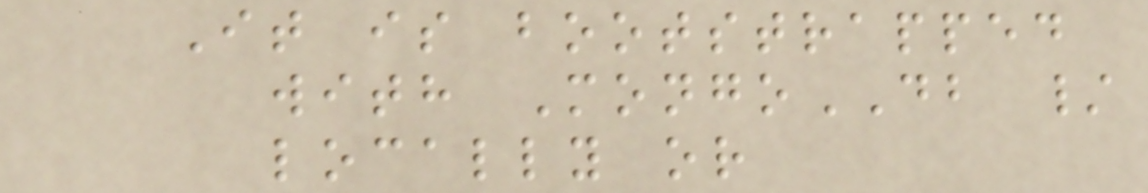It is bootstrapped
with MongoDB /
locally or
